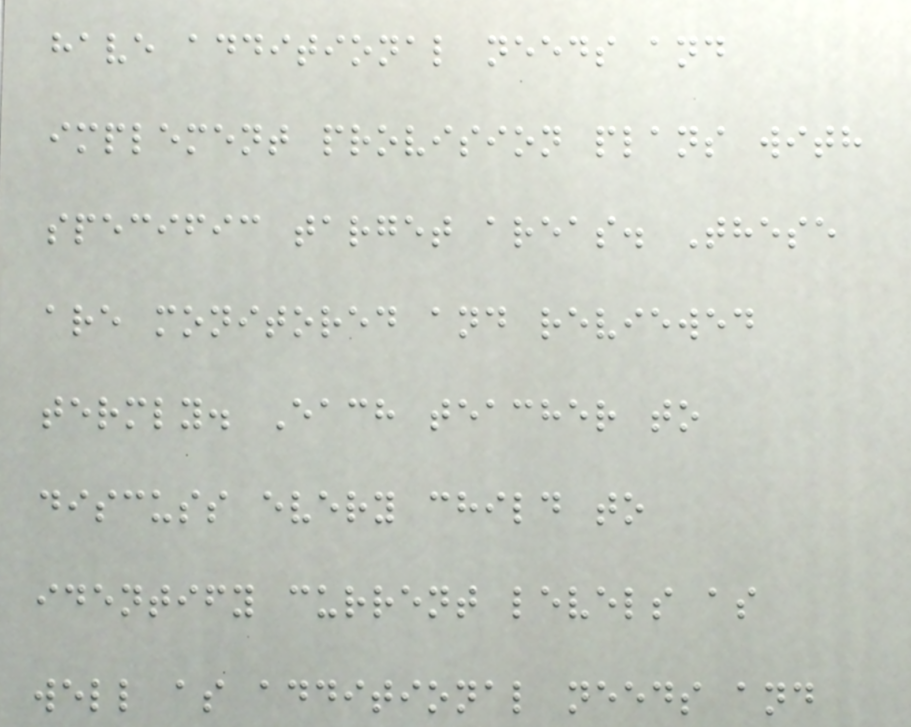have additional needs and
implement provision plans with
specific target areas. These
are monitored and reviewed
termly. Each teacher to
discuss every child to
identify current levels as
well as additional needs and
